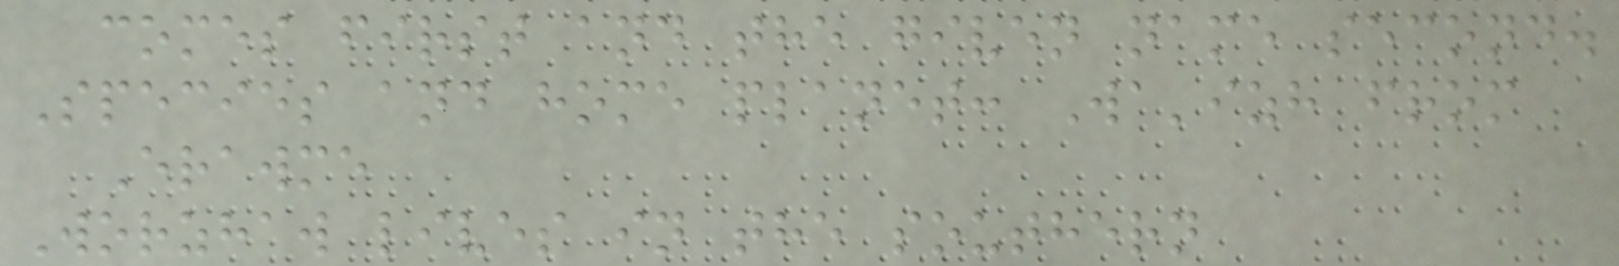comes first and the given name second.
Species and home planet: Wa'izh from
Erawme
Worzhaw lives in the southern
